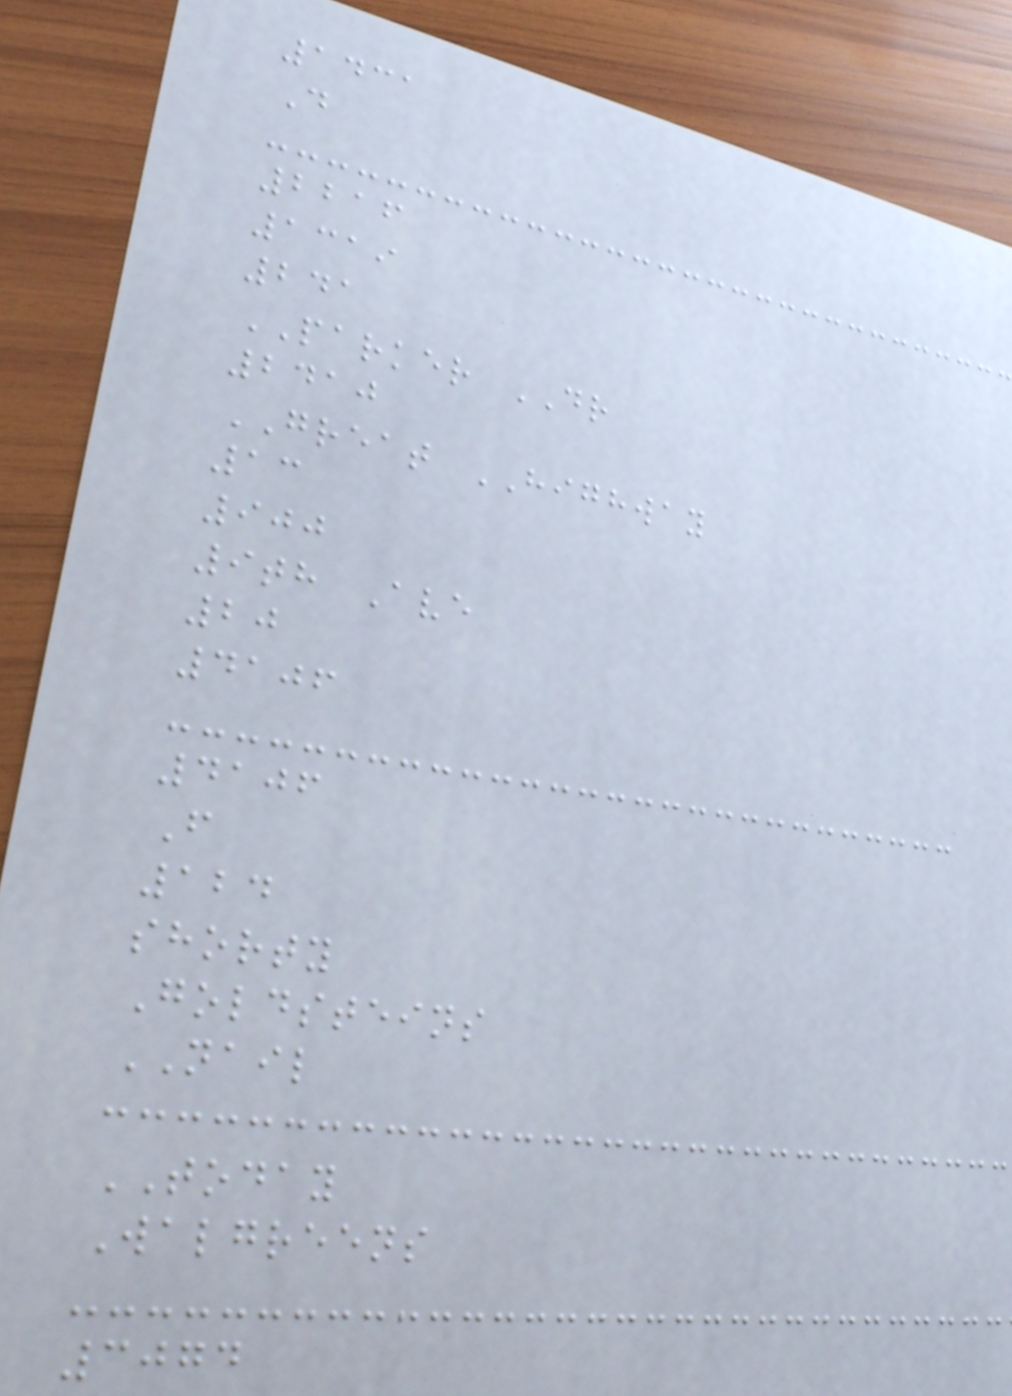1431
D
2216
1319
241
PARKER DR
2410
GREAT HIGHWAY
13
900
9th Ave
20
4106
4106
F
124
shorty
Goldsteins
NAIL
TODAY
Walgreens
3074
